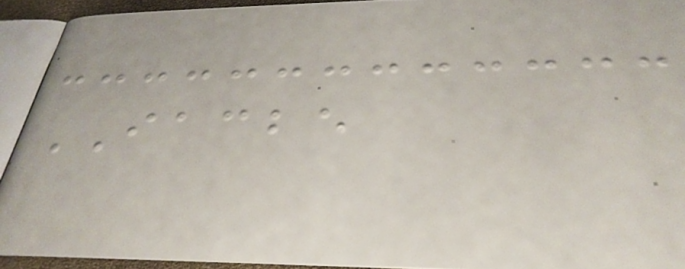IACBE
